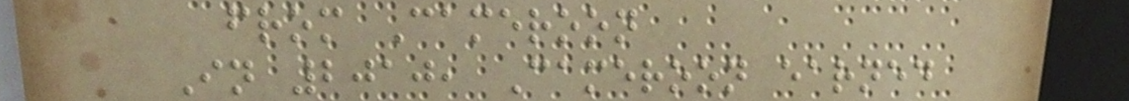from Cameroon
In 2010, Cameroon earned
